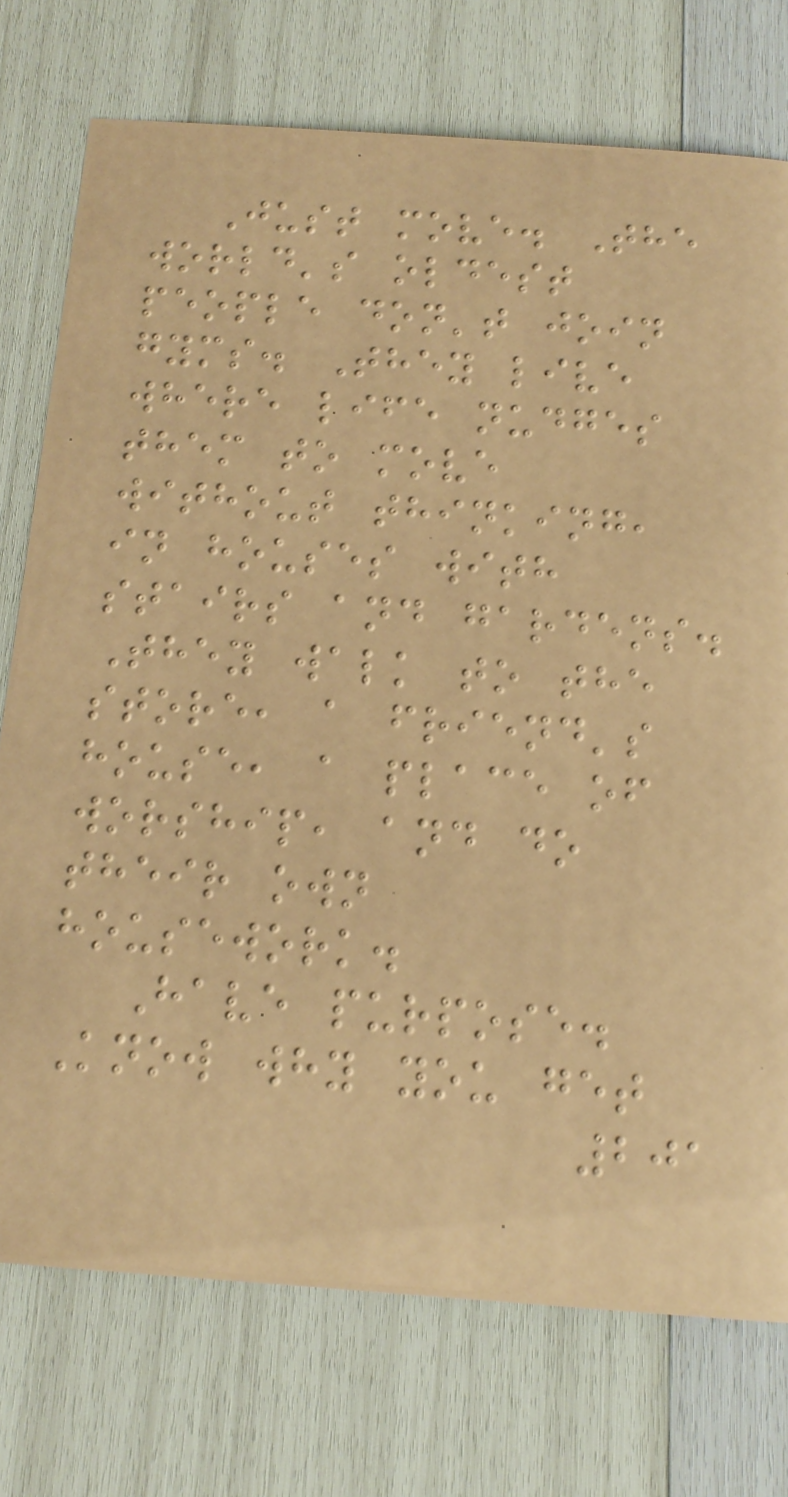Just move. The
world's oldest
people don't join
gyms. They live
where life nudges
them to move
without thinking,
in houses with
stairs and gardens.
They walk to the
store, a friend's
house, a place of
worship, and do
their own
housework.
Have purpose.
Know why you get
201
